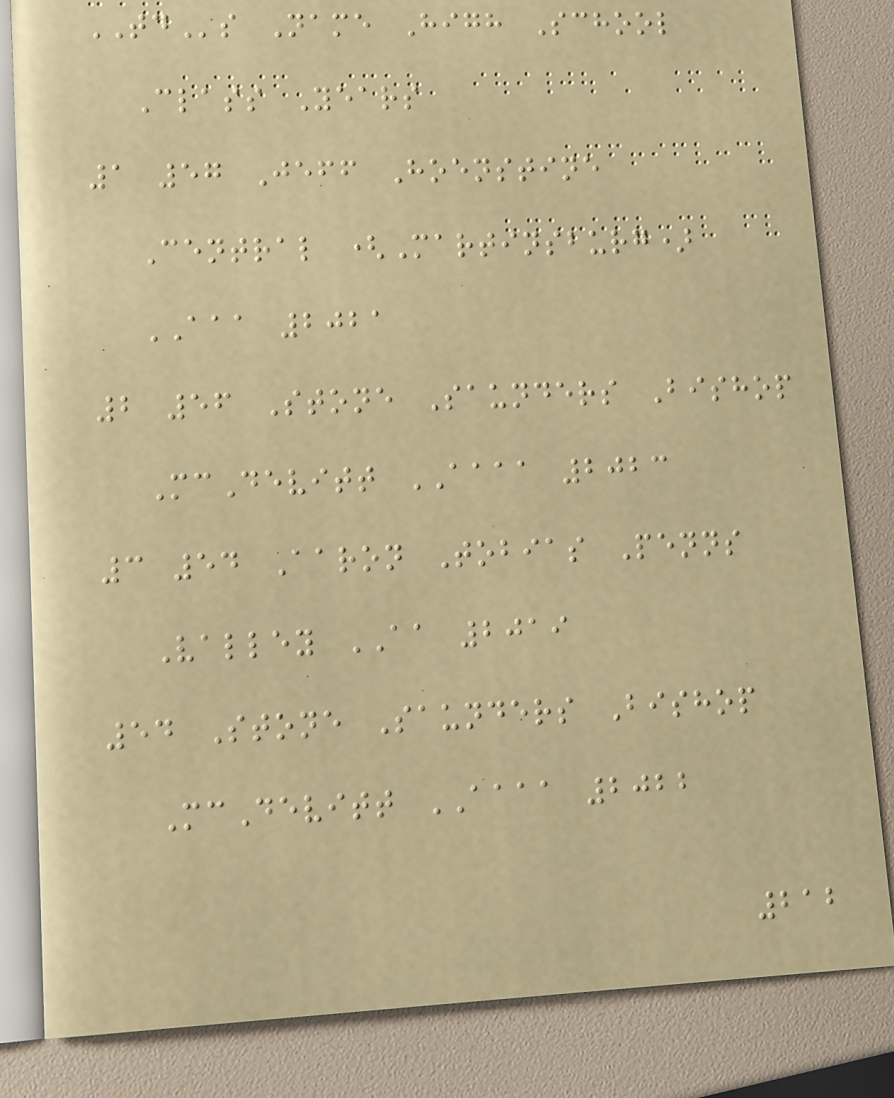TDs Name High School
Class Years
1 57 Jeff Hoenstine
Central (Martinsburg)
AAA 2021
2 56 Stone Saunders Bishop
McDevitt AAAA 2023
3 54 Aaron Tobias Penns
Valley AA 2019
54 Stone Saunders Bishop
McDevitt AAAA 2022
212
